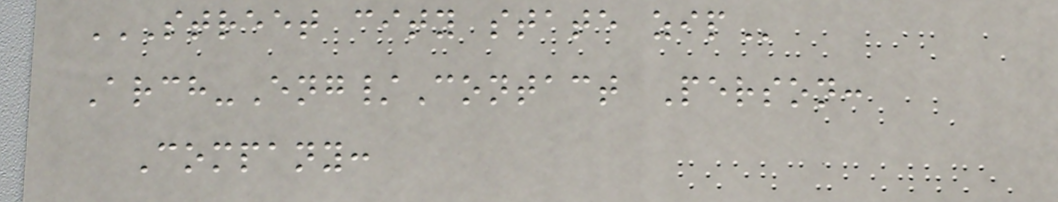STREET CITY STATE ZIP
Arch-Eng/Contact Person:
Company:
